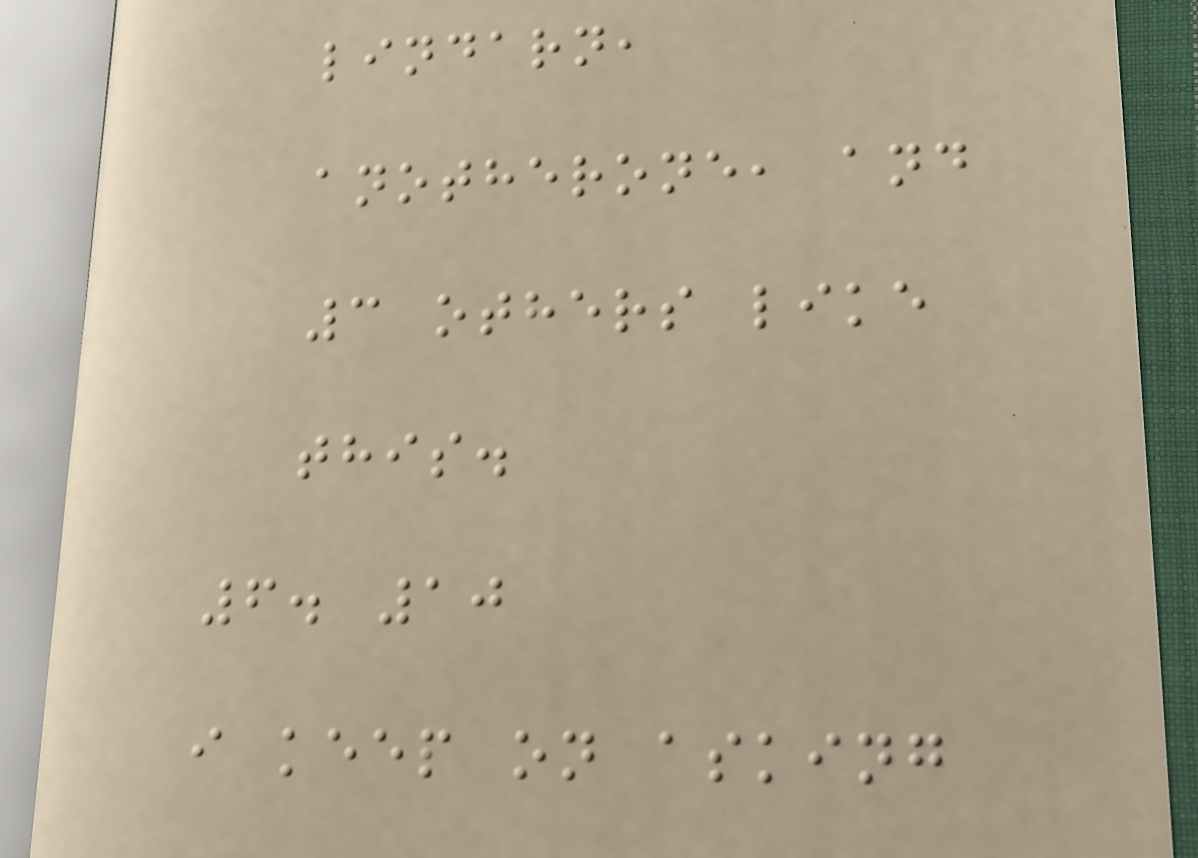lindarn,
anotherone, and
3 others like
this.
6. 10
i keep on asking
